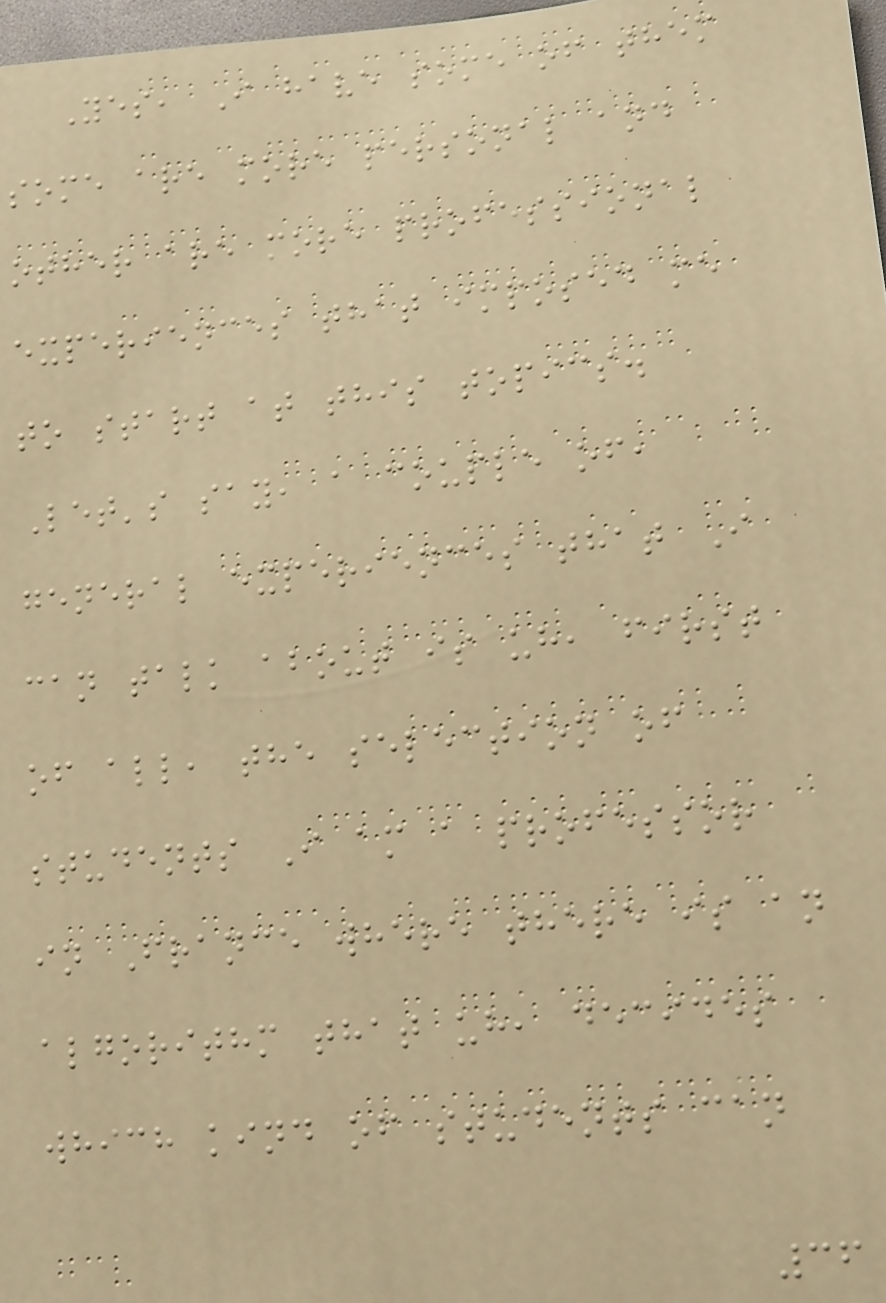Yes, I have some of them
some are more personal and
other are more professional
experiences that imposed me
to start at this topics.
Let's say, a couple of,
general experiences that I
can talk about is uh, first
of all, the selection of
students I am a professor
in France where there is an
algorithm that uh, decides
which kind of students can
36
